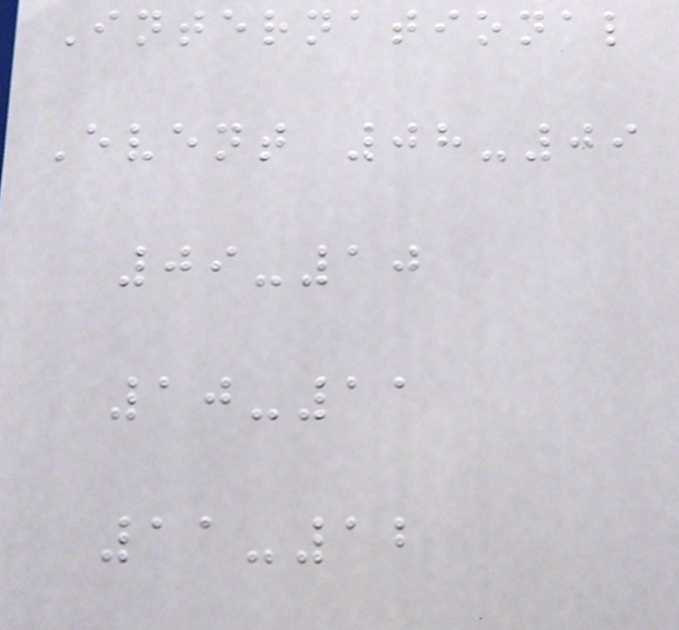International
Event 08-09
09-10
10-11
11-12
